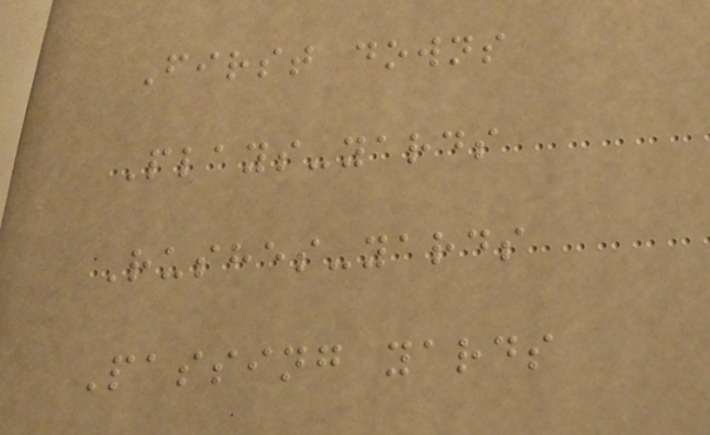First downs
Plays-yards
Rushes-yards
Passing yards
